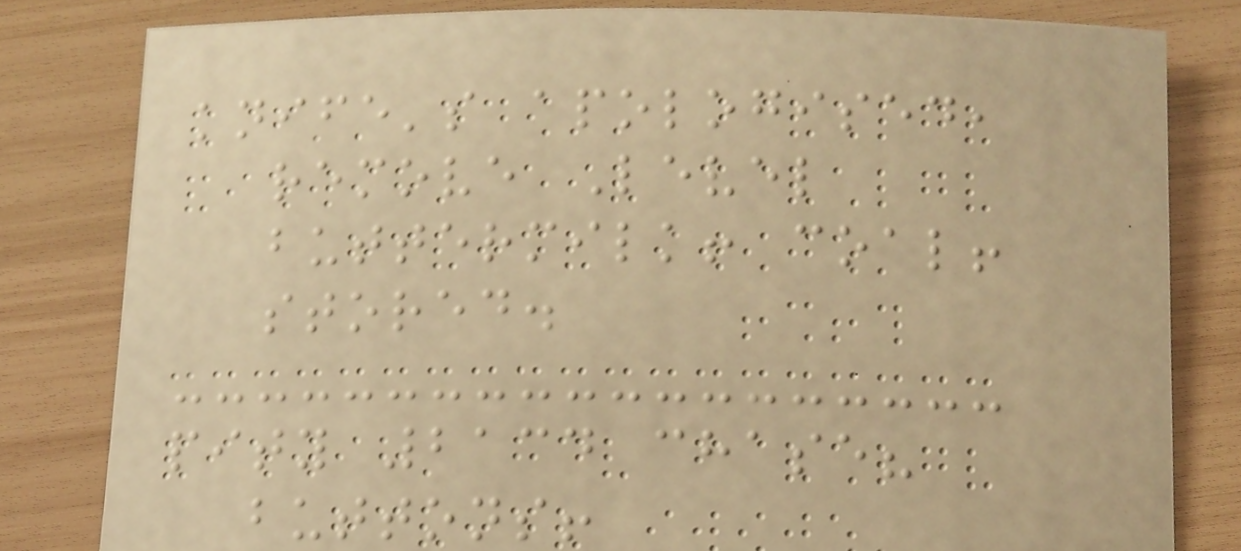knife's apologised,
remove Level
buttermilk! coal!
stored.
pity 2134 chase?
buttons!
